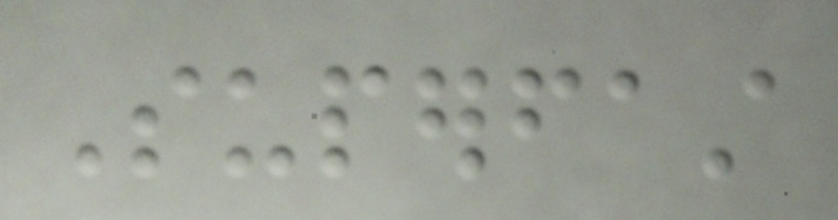Superfast
